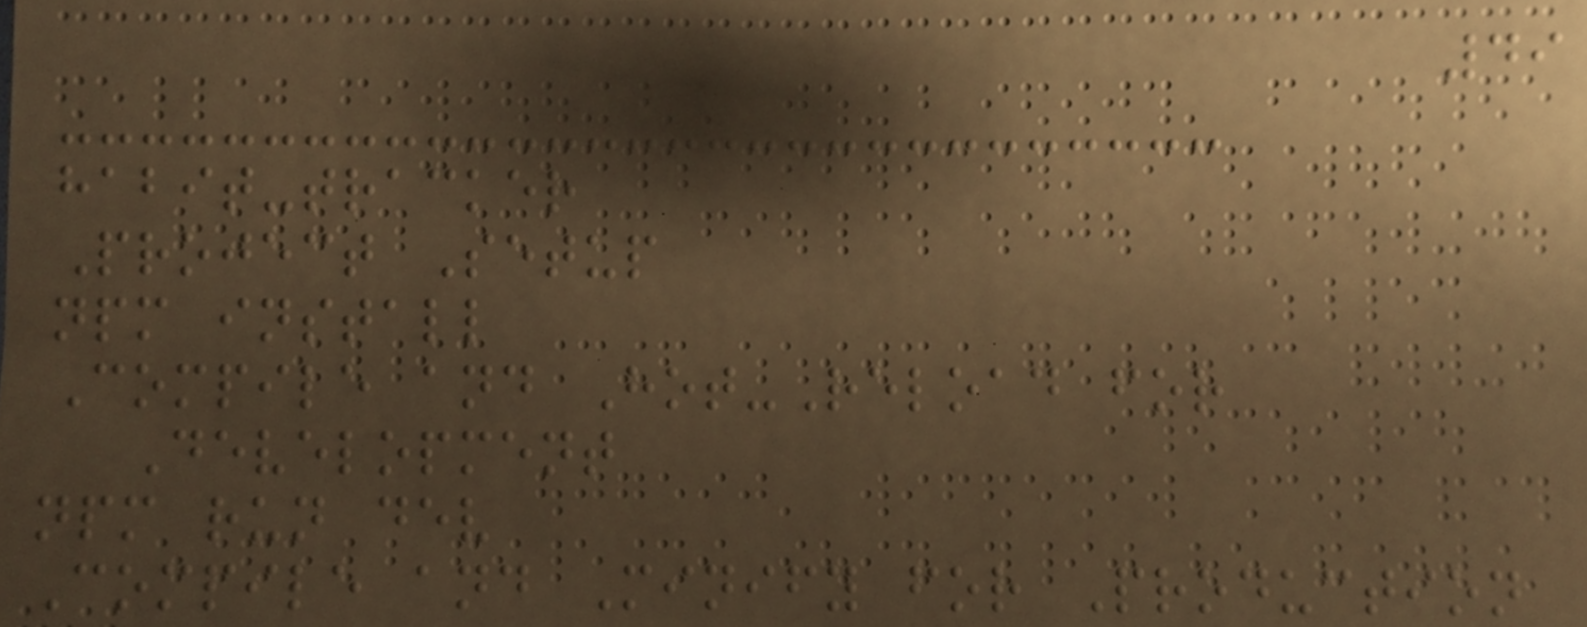49
habit-tracker
Project Setup
npm install
Compile and Hot-Reload for
Development
npm run dev
Compile and Minify for Production
